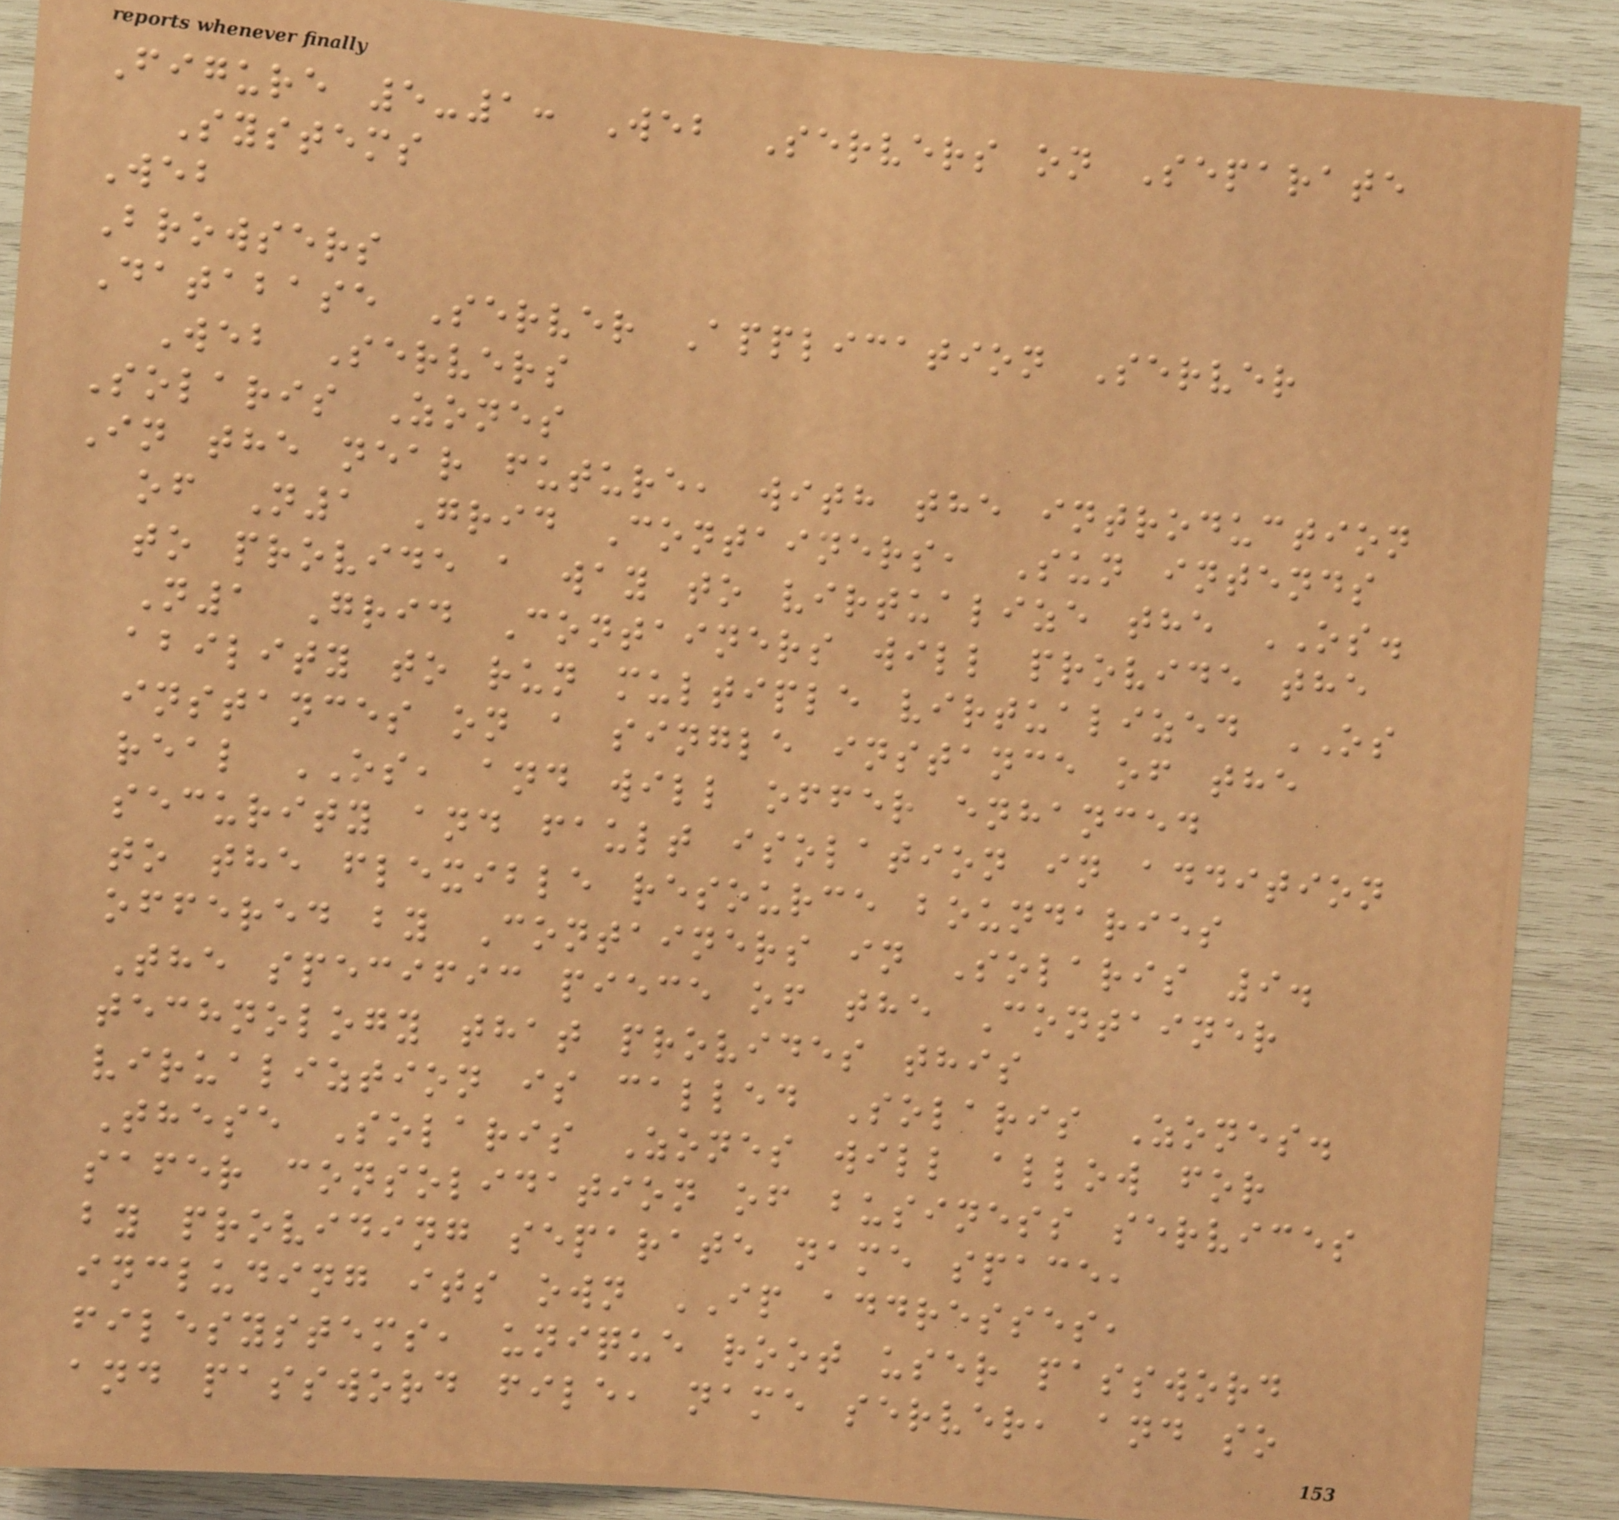Figure 5-1: Web Servers on Separate
Systems
Web
Browsers
Database Server Application Server
Web Servers
Solaris Zones
In the near future, with the introduction
of N1 Grid Containers, Sun intends
to provide a way to virtualize the OS.
N1 Grid Containers will provide the
ability to run multiple virtualized OS
instances on a single instance of the
real OS, and will offer enhanced
security and fault isolation in addition
to the flexible resource boundaries
offered by Containers in Solaris 9.
The specific piece of the Container
technology that provides this
virualiztion is called Solaris Zones.
These Solaris Zones will allow for
safer consolidation of business services
by providing separate name space,
including its own IP addresses,
filesystems, unique root user password
and password file, name server, and so
